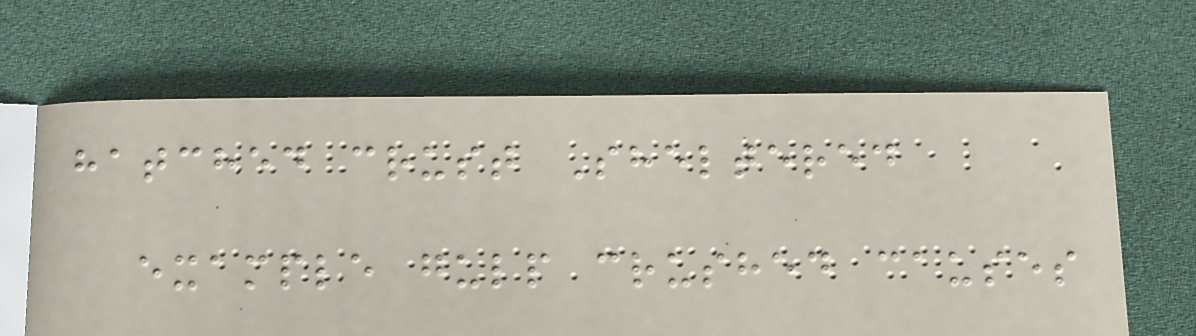hatched crust Sheltered
example gulp crushed causes
